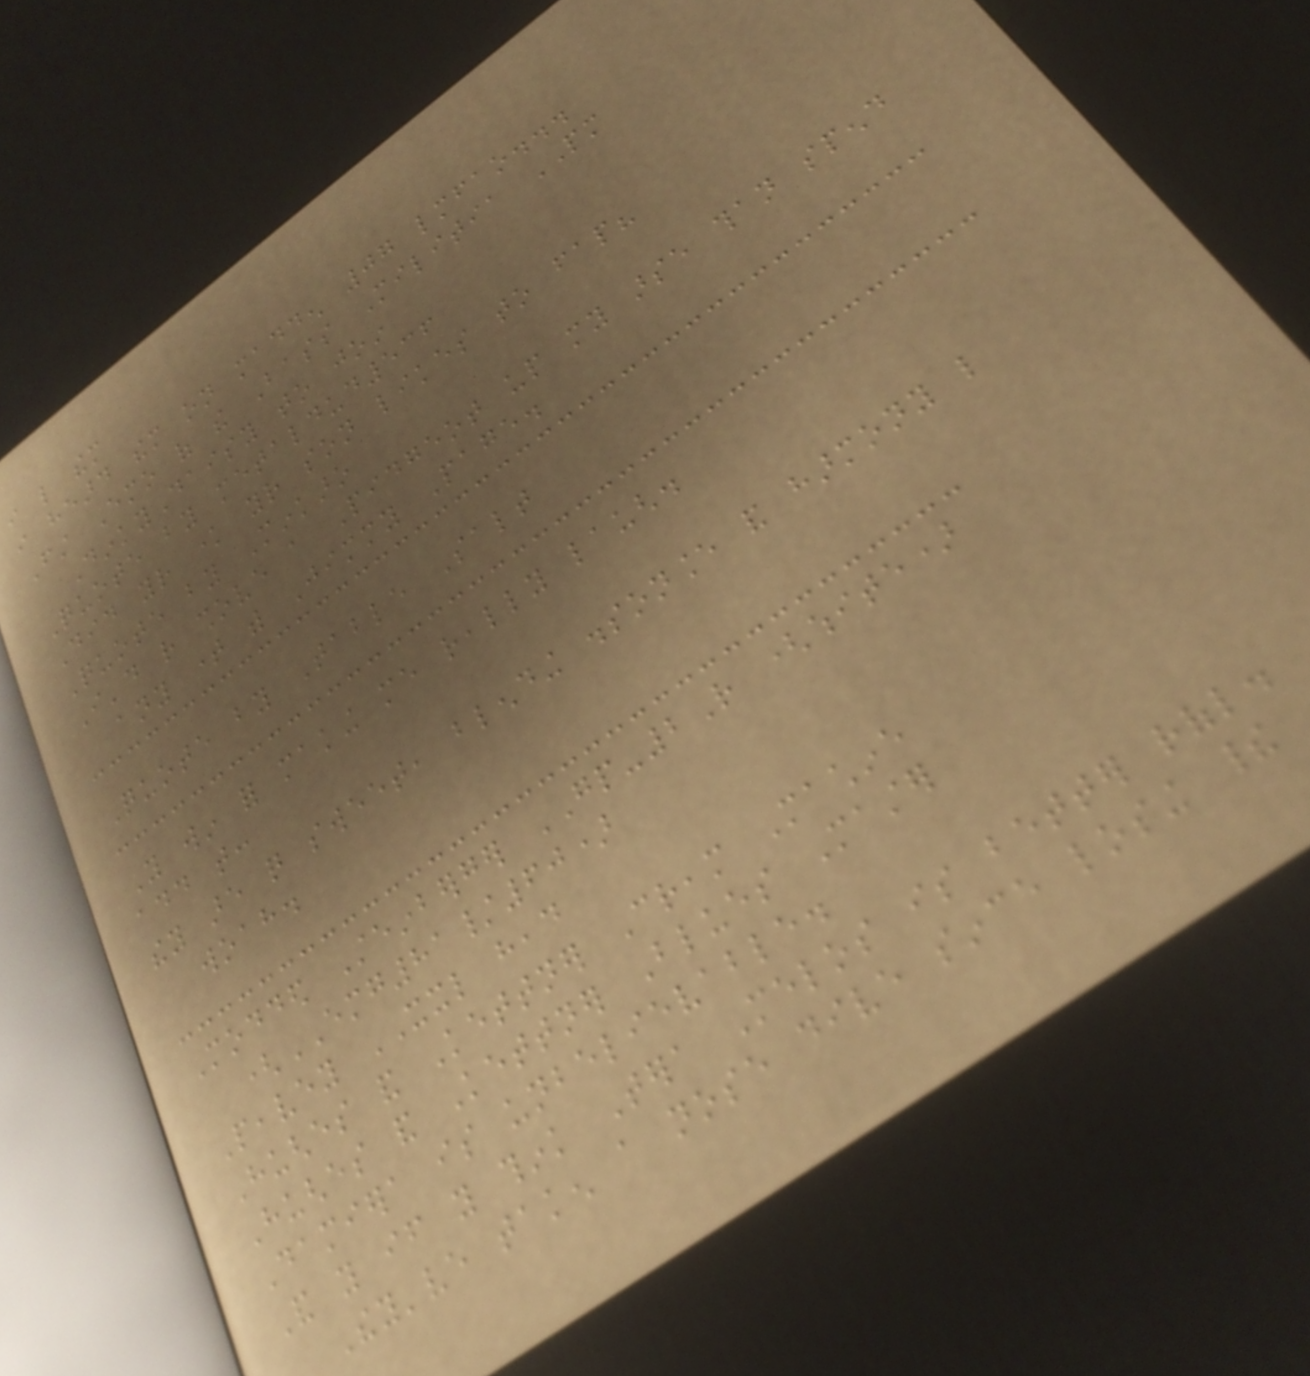i like them
i heard them on madden 07 lmfao...
First Emo of the Bass Militia PM
DinkyDaisy to join
Quote by metaldud536
Did your know your son likes to fap?
Quote by Minkaro
I'd rather shove a Pidgeot up my arse than spend
any time with Jimmy Page.
Quote by Table Salt
You win for making me really laugh.
add that:
they are quite sweet, blending dissonance and harmony like
woah.
Modded Steinberger GP-2R (white)
(EMG81/60)
Peavey XXL head
Hughes and Kettner Cream Machine
Hughes and Kettner Blues Master
Damiera is unbelievable.
And you if you think Tera Melos is better rofl.
They've taken a nose dive since losing their
